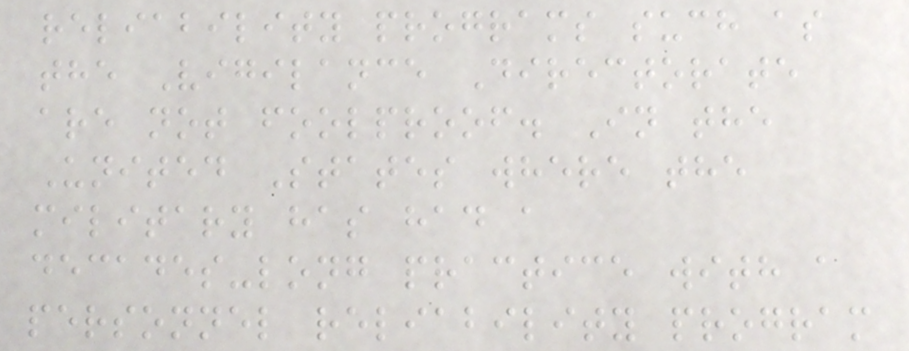reliability programs such as
the Vigilance Directorate
are not foolproof. In the
United States where the
military has had a
decades-long practice with a
personnel reliability program
